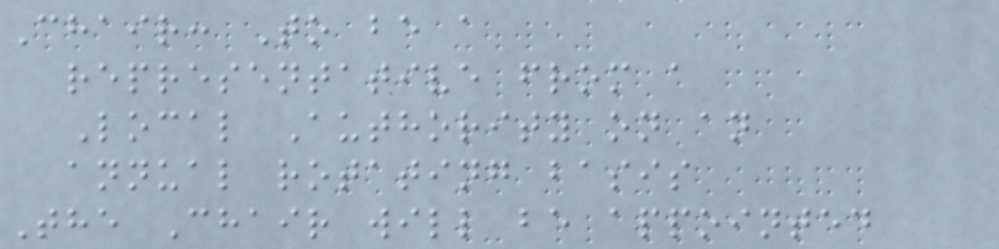Chair: To be a
representative from a
Local Authority on an
annual rotating basis
The Chair will be appointed
